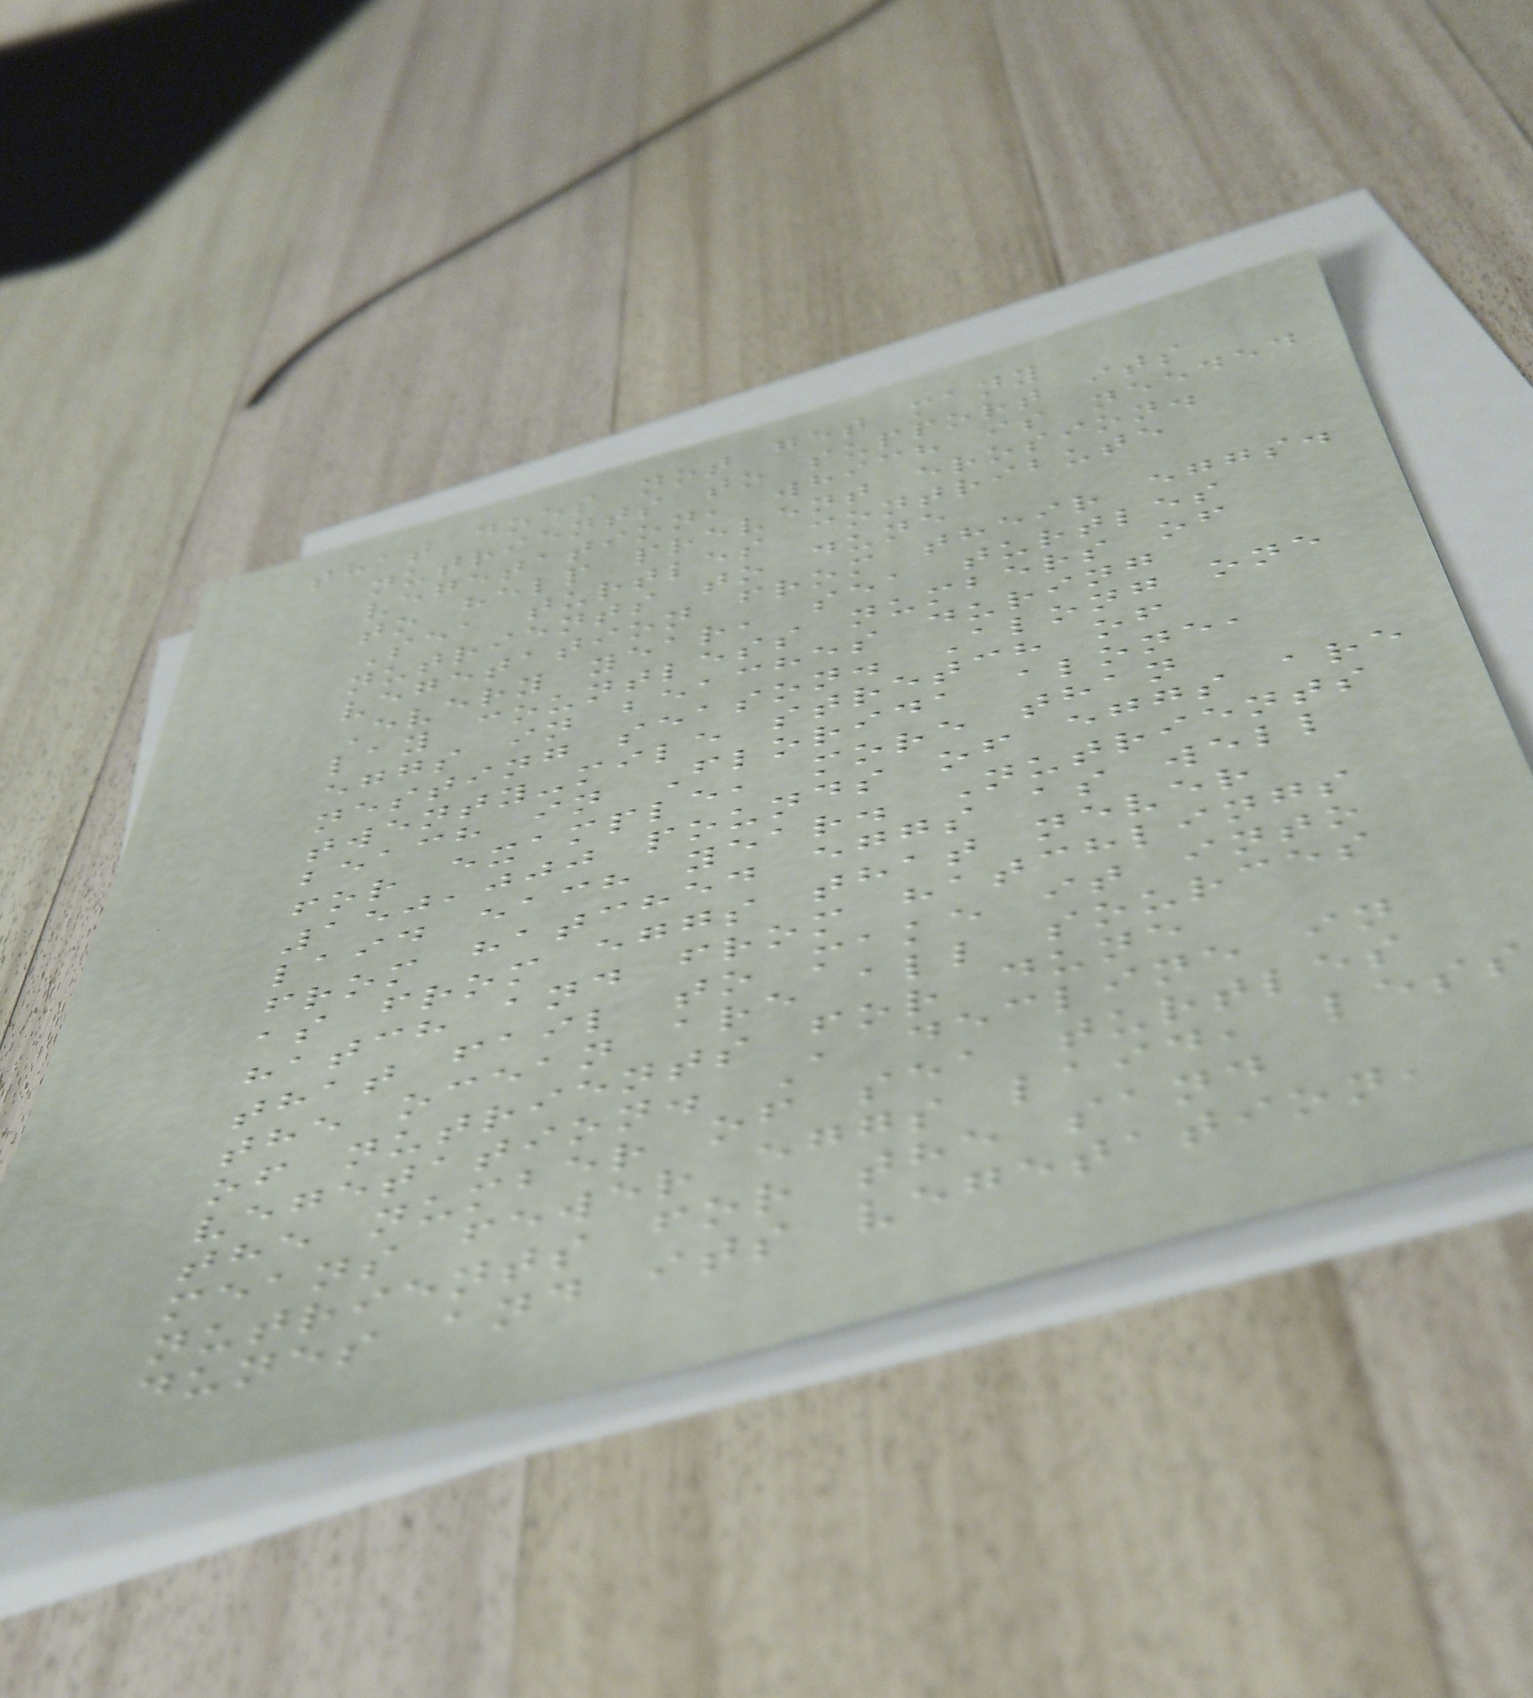that does not get many
nutrients to support its
vegetation, which is needed
to help prevent erosion.
Sea turtles contribute
nutrients to dune
vegetation from their eggs.
Every year, sea turtles
lay countless numbers of
eggs in beaches during
nesting season. Along one
twenty-mile stretch of
beach in Florida alone,
for example, more than
150,000 pounds of eggs are
laid each year. Nutrients
from hatched eggs as well
as from eggs that never
hatch and from hatchlings
that fail to make it into
the ocean are all sources
of nutrients for dune
vegetation. A decline in
the number of sea turtles
means fewer eggs laid, less
nutrients for the sand
dunes and its vegetation,
